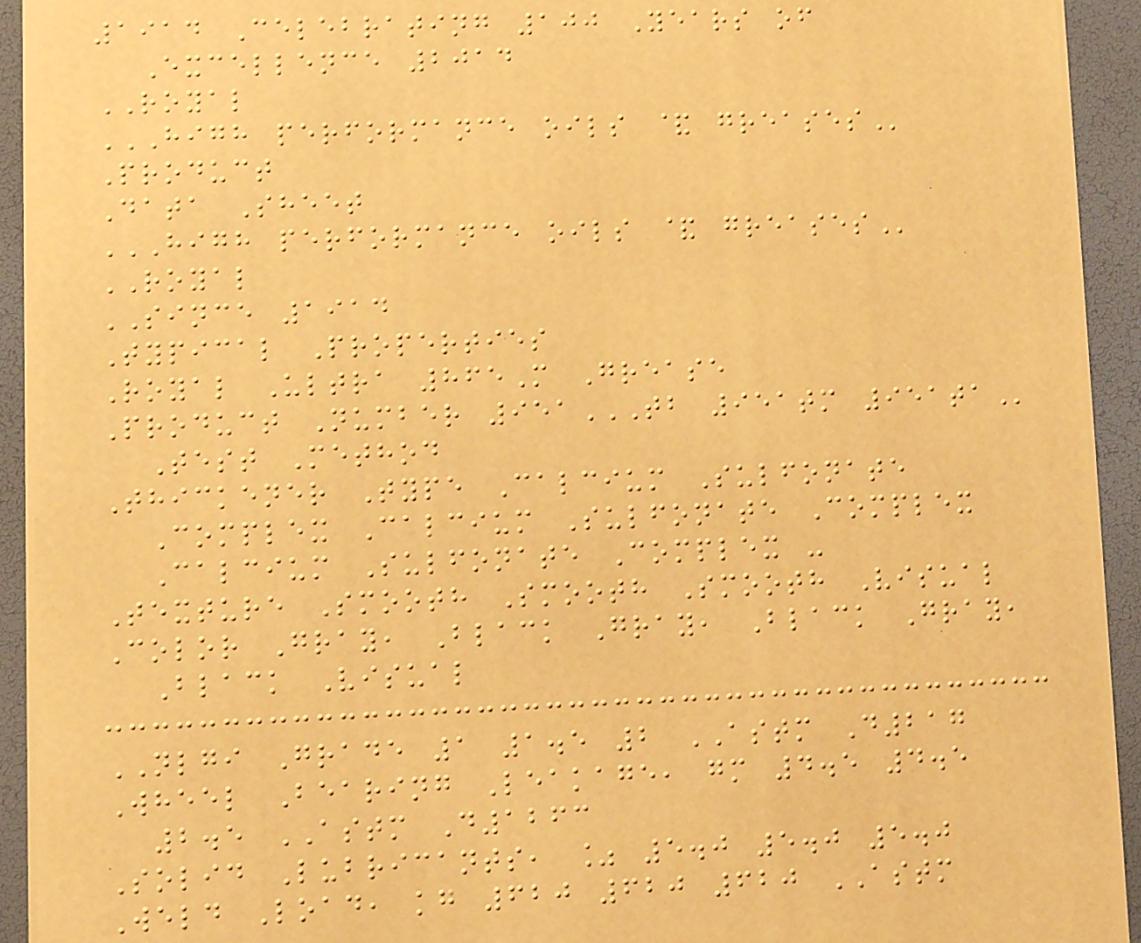1914 Celebrating 100 Years of
Excellence 2014
ROYAL
HIGH PERFORMANCE OILS & GREASES
Product
Data Sheet
HIGH PERFORMANCE OILS & GREASES
ROYAL
SINCE 1914
Typical Properties
Royal Ultra 865M Grease
Product Number 951TB 951TM 951TA
Test Method
Thickener Type Calcium Sulfonate
Complex Calcium Sulfonate Complex
Calcium Sulfonate Complex -
Texture Smooth Smooth Smooth Visual
Color Gray, Black Gray, Black Gray,
Black Visual
NLGI Grade 1 1.5 2 ASTM D217
Wheel Bearing Leakage, gm 4.5 4.5
2.5 ASTM D1263
Solid Lubricants, % 5.0 5.0 5.0
Weld Load, kg 620 620 620 ASTM
